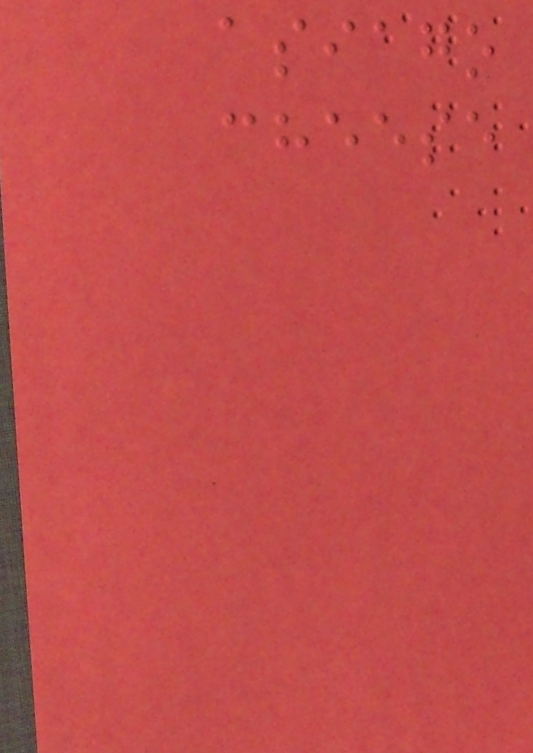asiago
cheese
